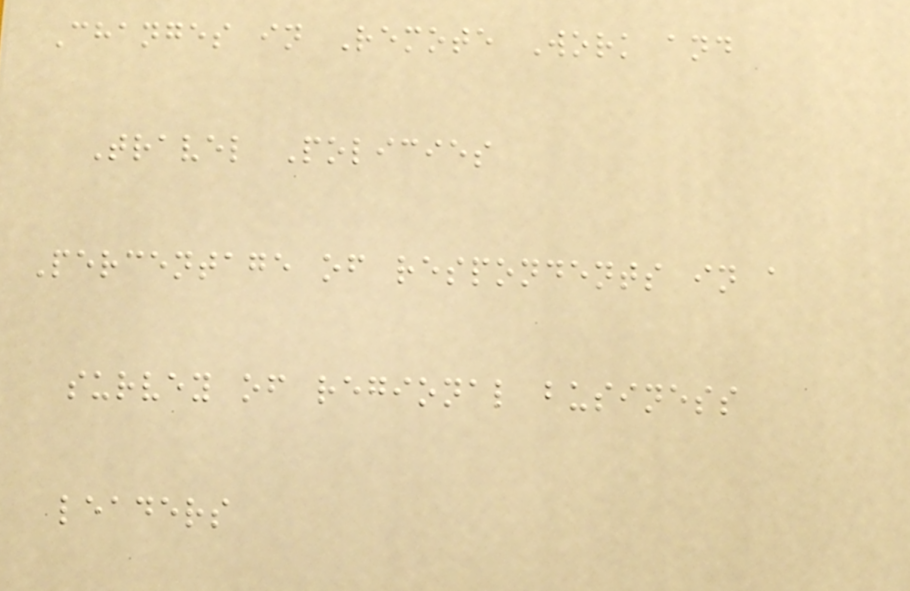Changes in Remote Work and
Travel Policies
Percentage of respondents in a
survey of regional business
leaders
